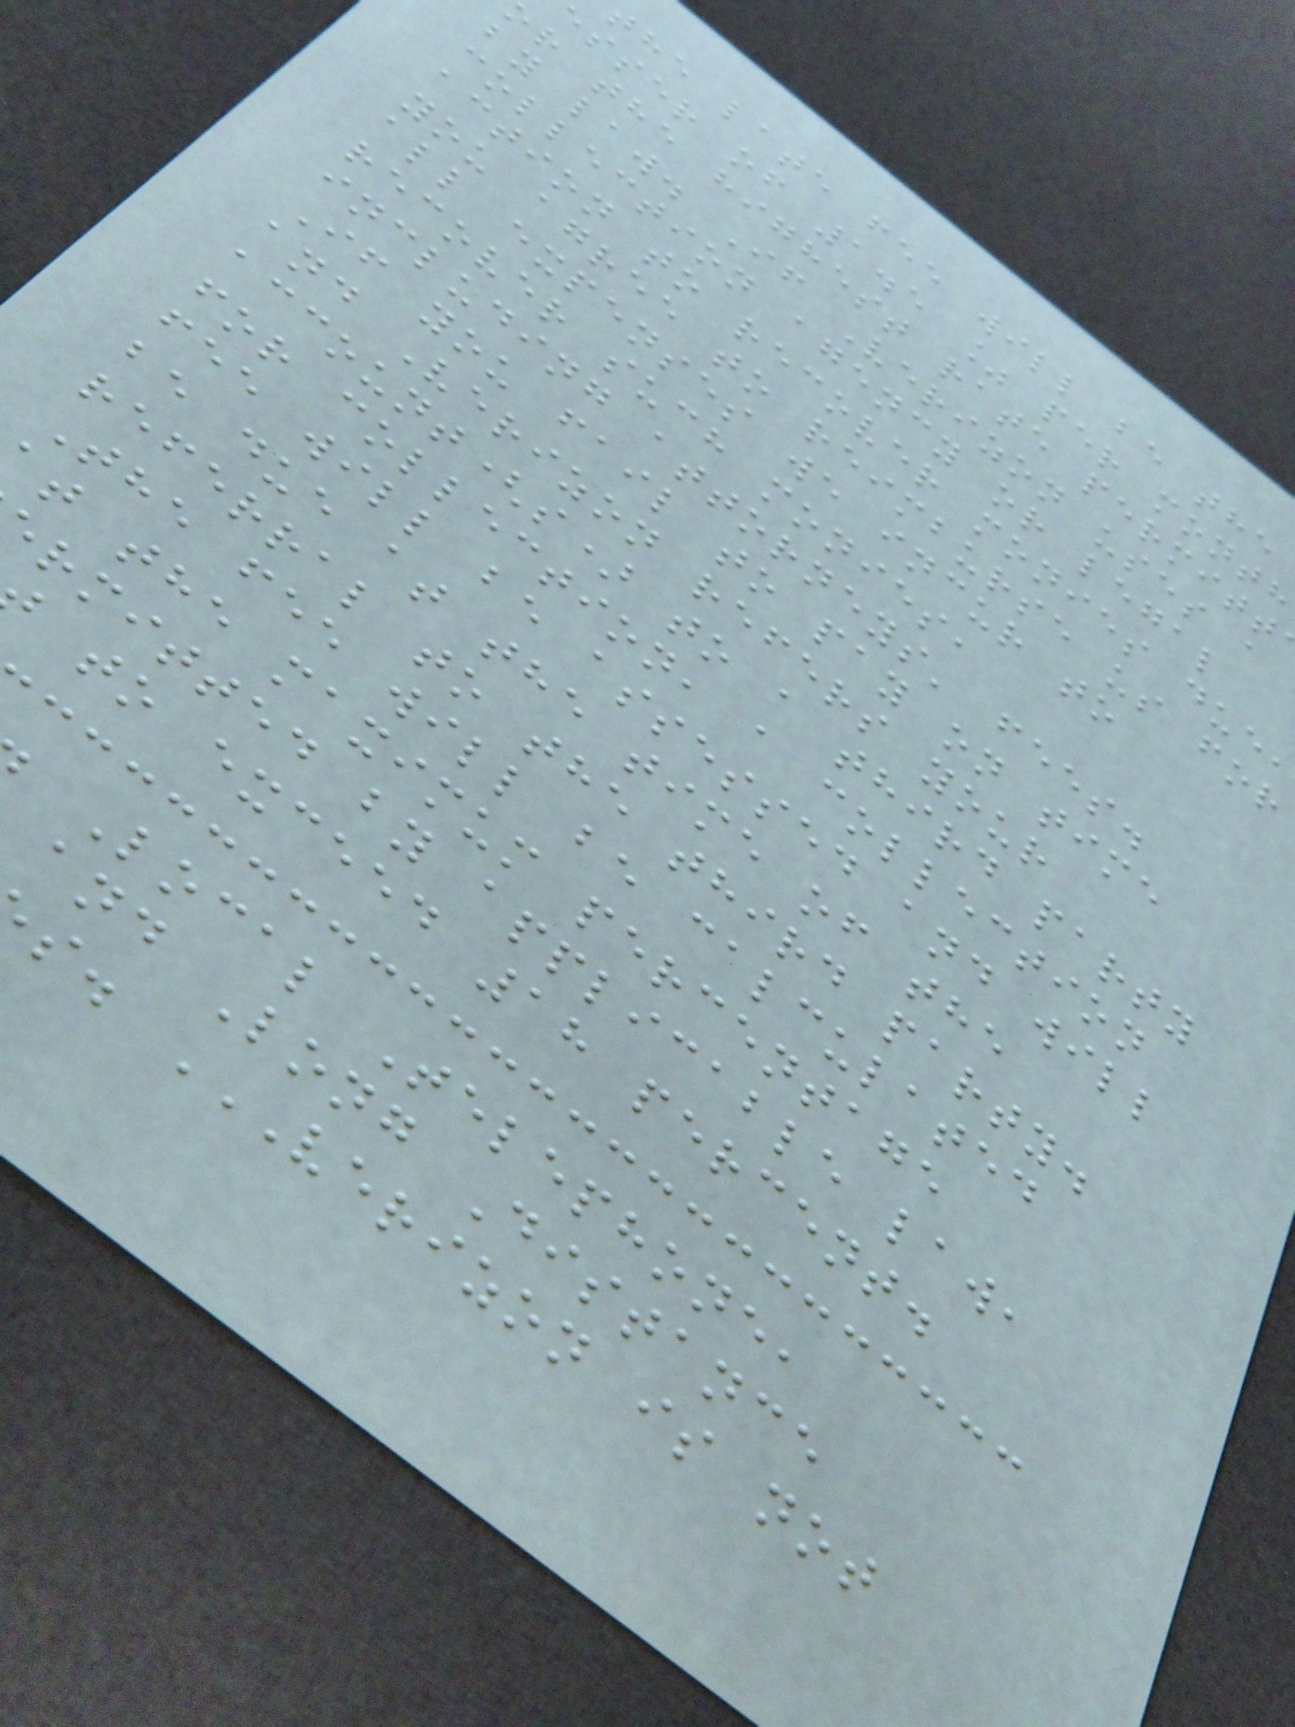the late fee will be the
esser of 1.5 % per month
r the highest rate permitt
by law. If Verizon uses a
collection agency or legal
action to recover monies due
you agree to reimburse us for
all expenses we incur to
recover such monies,
including attorneys' fees.
If you fail to pay on time
and Verizon refers your
account(s) to a third party
for collection, a collection
fee will be assessed and will
be due at the time of the
referral to the third party.
The fee will be calculated
t the maximum percentage
rmitted by applicable law,
to exceed 18 percent.
Local Telephone,
and Long Distance
